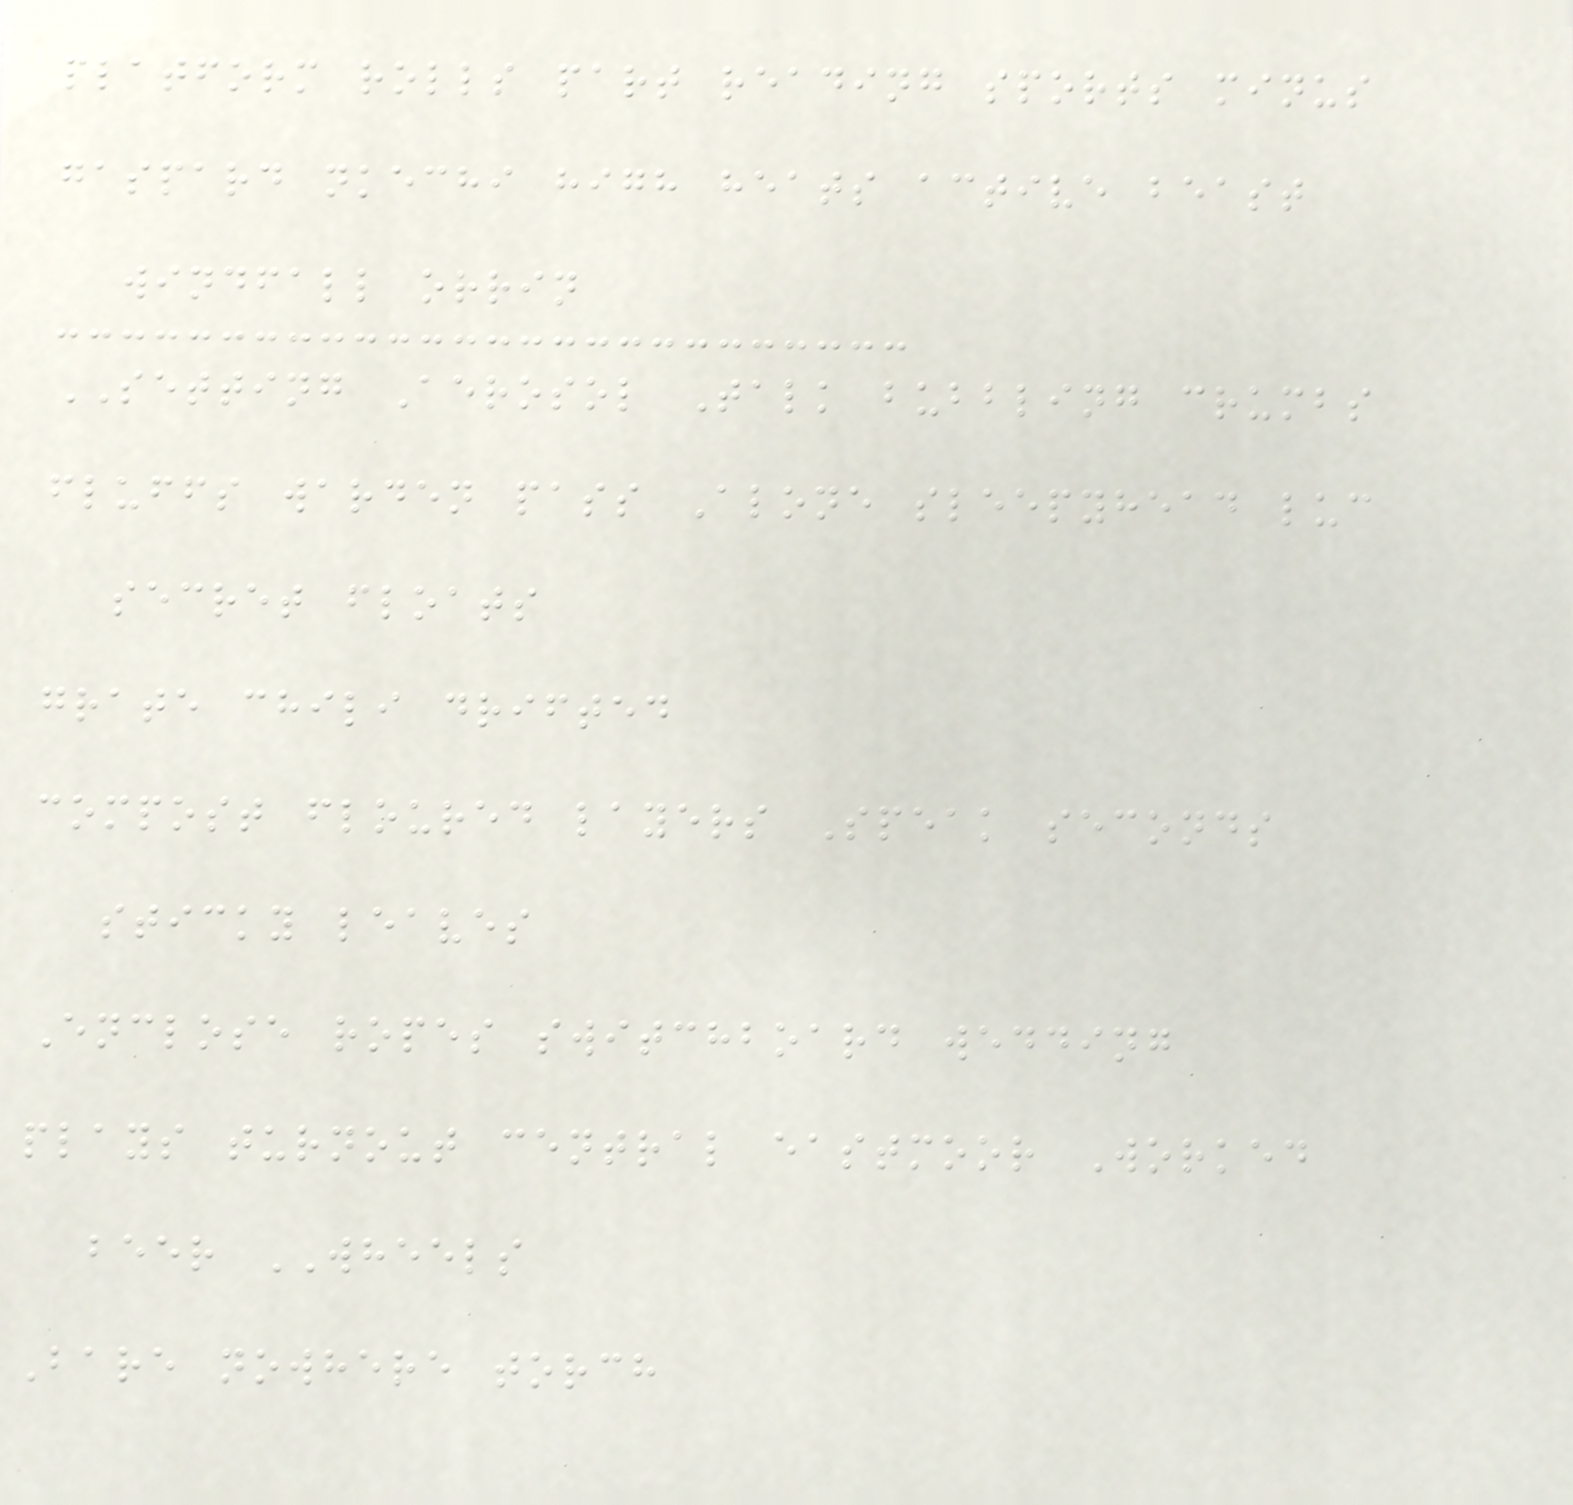platform rolls part reading sports minus
gaspard nkechi high heats active beast
windfall orrin
SETTING Aerosol Talk bubbling crumbs
fluffs warden pass Alone sleepyhead luc
secret floats
grate chili drifted
compost floured layers Speak seconds
sticky leaves
Enclose ropes switchboard wedding
plays turnout central eastmoor Worked
beer WHEELS
Bare nowhere torch
